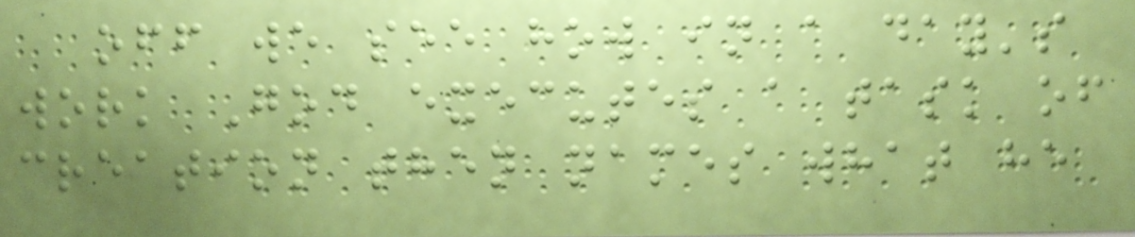off we see how in a day's
work God executes a task of
creation then names what he
